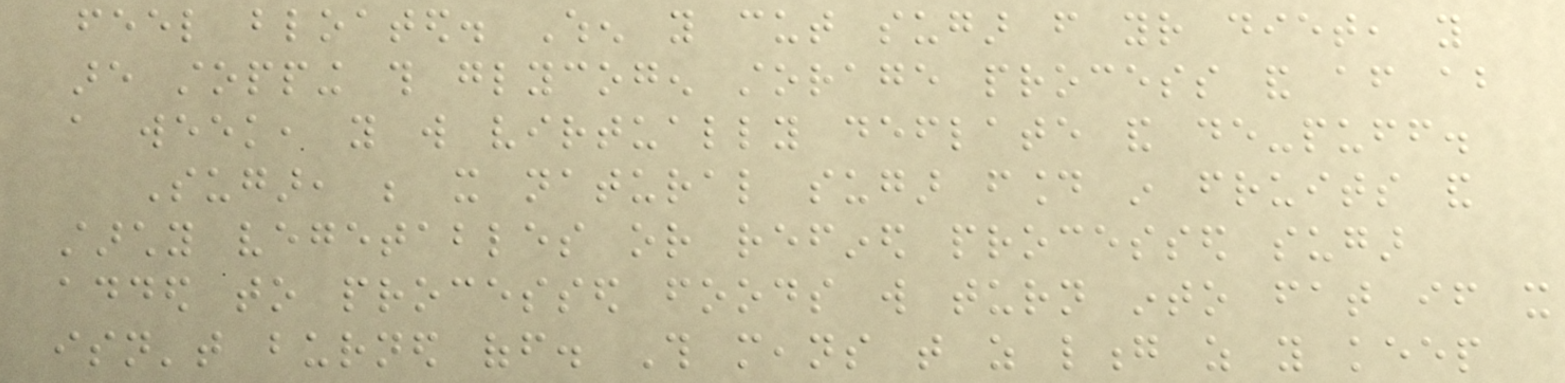feel bloated. When you cut sugar from your diet, you
are stopping this glycogen storage process and after about
a week, you will virtually deflate and de-puff.
Sugar, be it natural sugar found in fruits and
starchy vegetables or refined processed sugar
added to processed foods will turn into fat if it
isn't burned off. This means that as long as you keep
